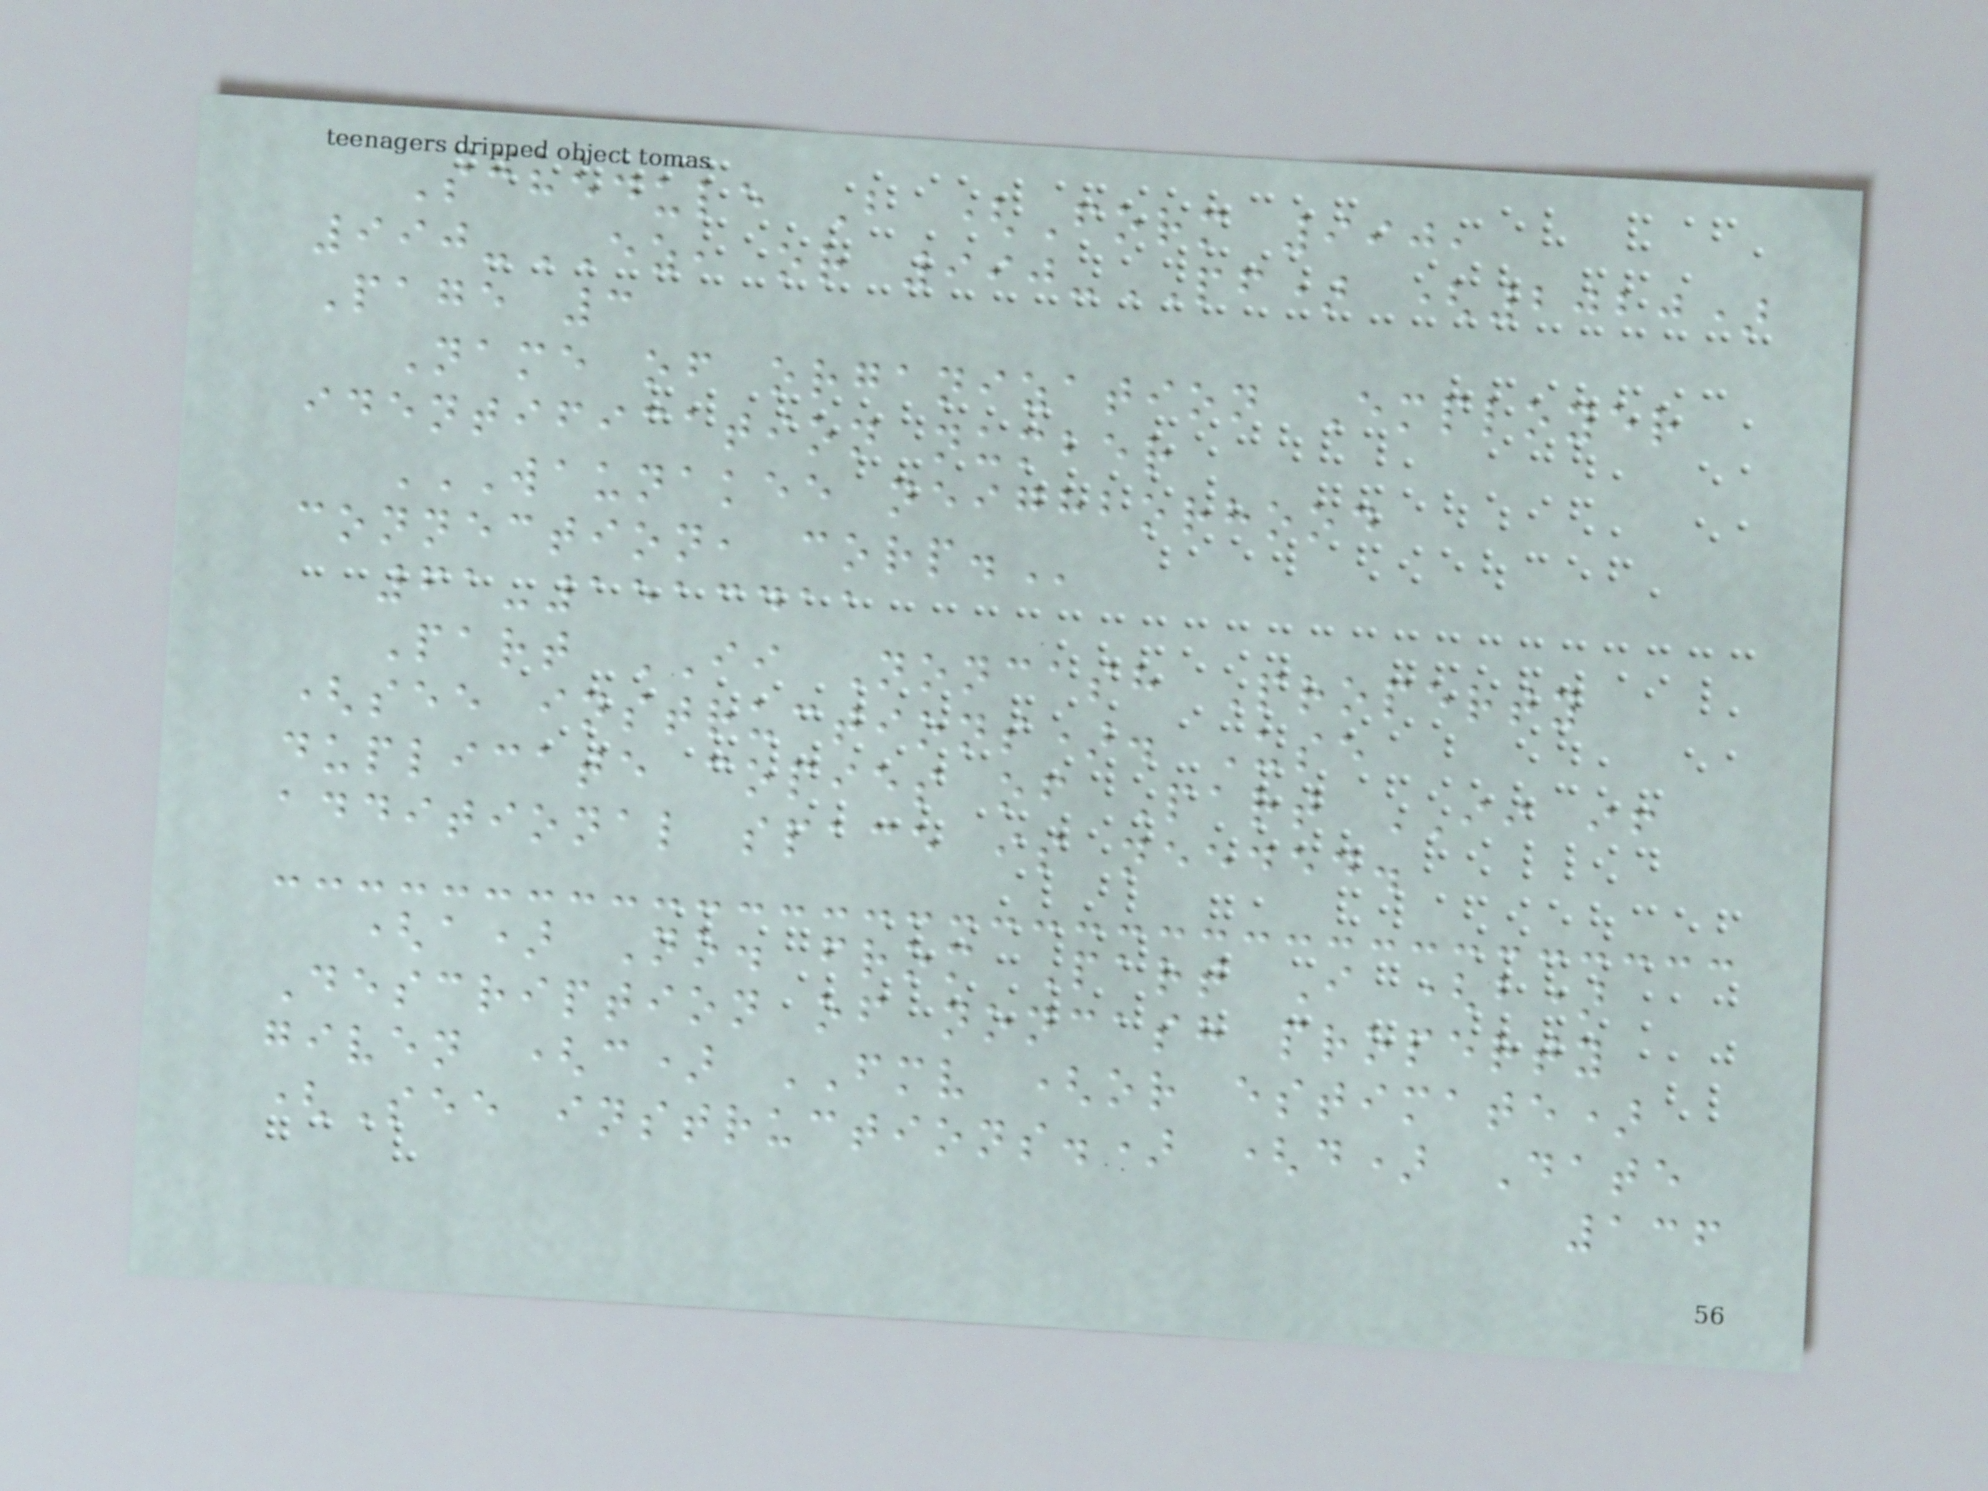Schedule B (Form 990,
990-EZ, or 990-PF) (2020)
Page 3
Name of organization Employer
identification number
WAUNAKEE NEIGHBORHOOD
CONNECTION, CORP.
61-1513411
Part II Noncash Property
(see instructions). Use
duplicate copies of Part II if
additional space is needed.
(a) No. from Part I (b)
Description of noncash property
given (c) FMV (or estimate)
(See instructions.) (d) Date
136
